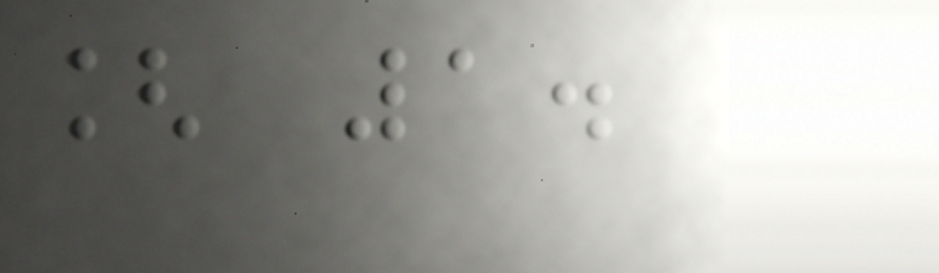[ 1.
